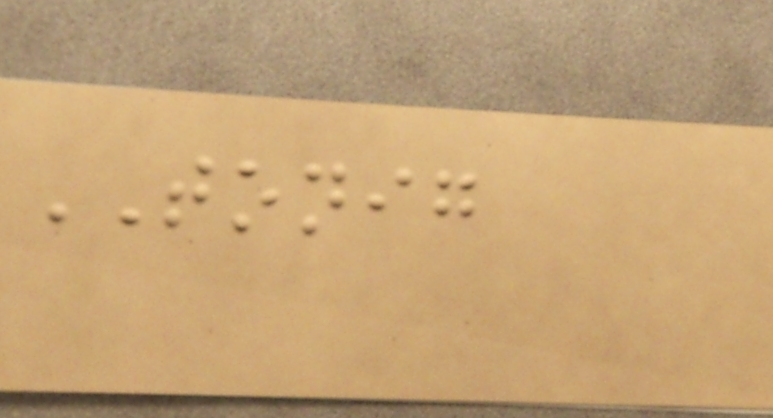TONIG
